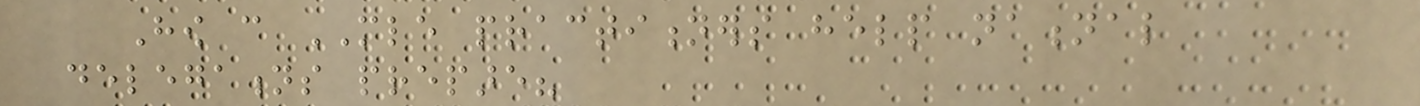How can MLE practitioners help national
delegations prepare?
